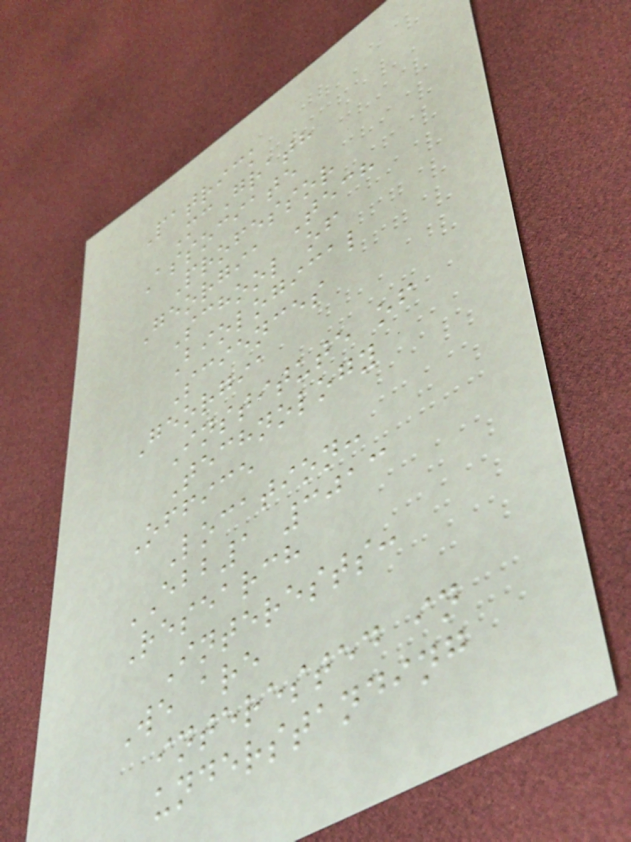Patrick
McGrath
Associate
Professor
Georgia Tech
School of
Biological
Sciences
Georgia
Institute of
Technology
Office
Location:
EBB1 3013
Research
Interests:
We are
interested in
understanding
